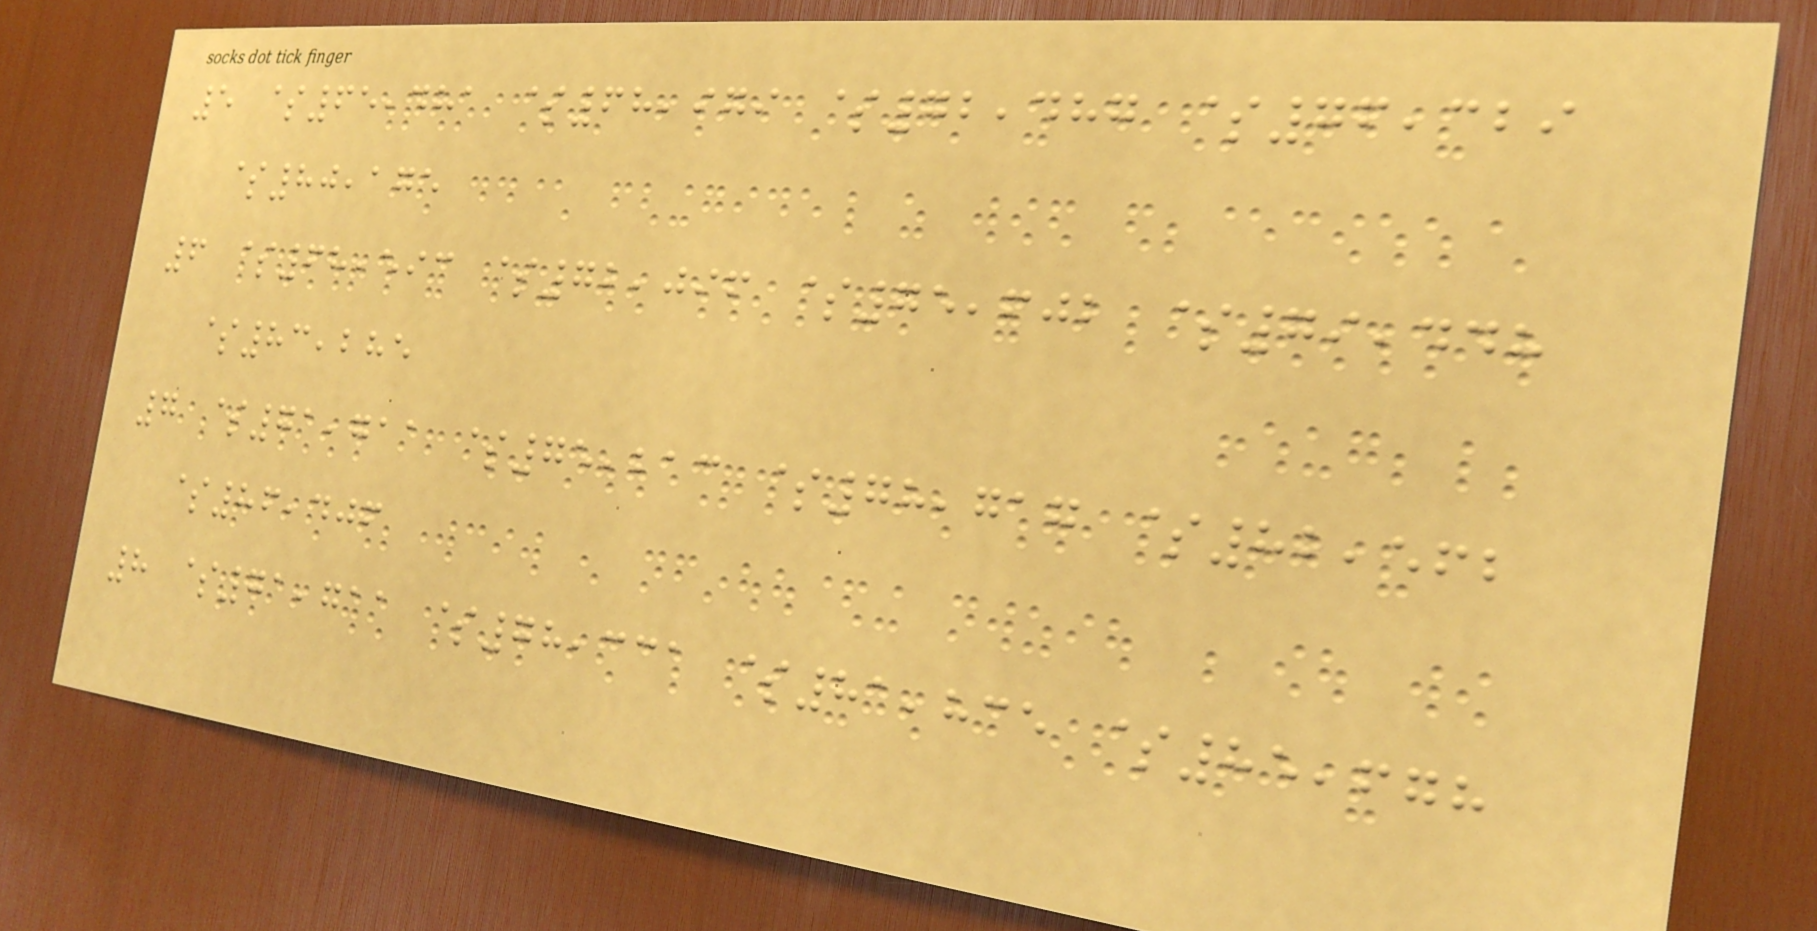5 $65,481 $68,979 $72,487 $76,329
$80,175
6 $68,593 $72,096 $75,602 $79,448
$83,285
7 $71,711 $75,213 $78,717 $82,562
$86,406
8 $71,711 $78,331 $81,835 $85,678
